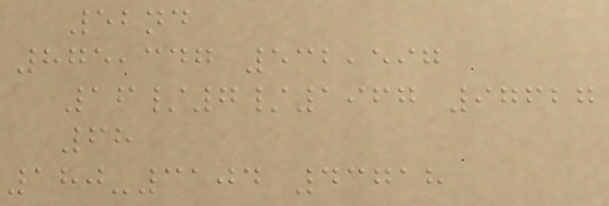52nd
875,347 532,597
16/7/1967 97627
68
180-3104 43718
